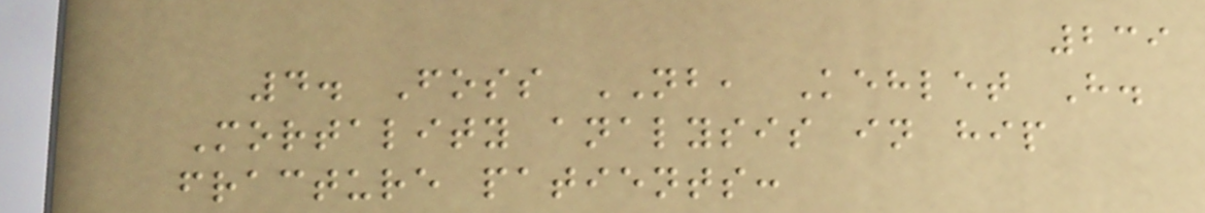239
4. Foss NB, Kehlet H.
Mortality analysis in hip
fracture patients:
